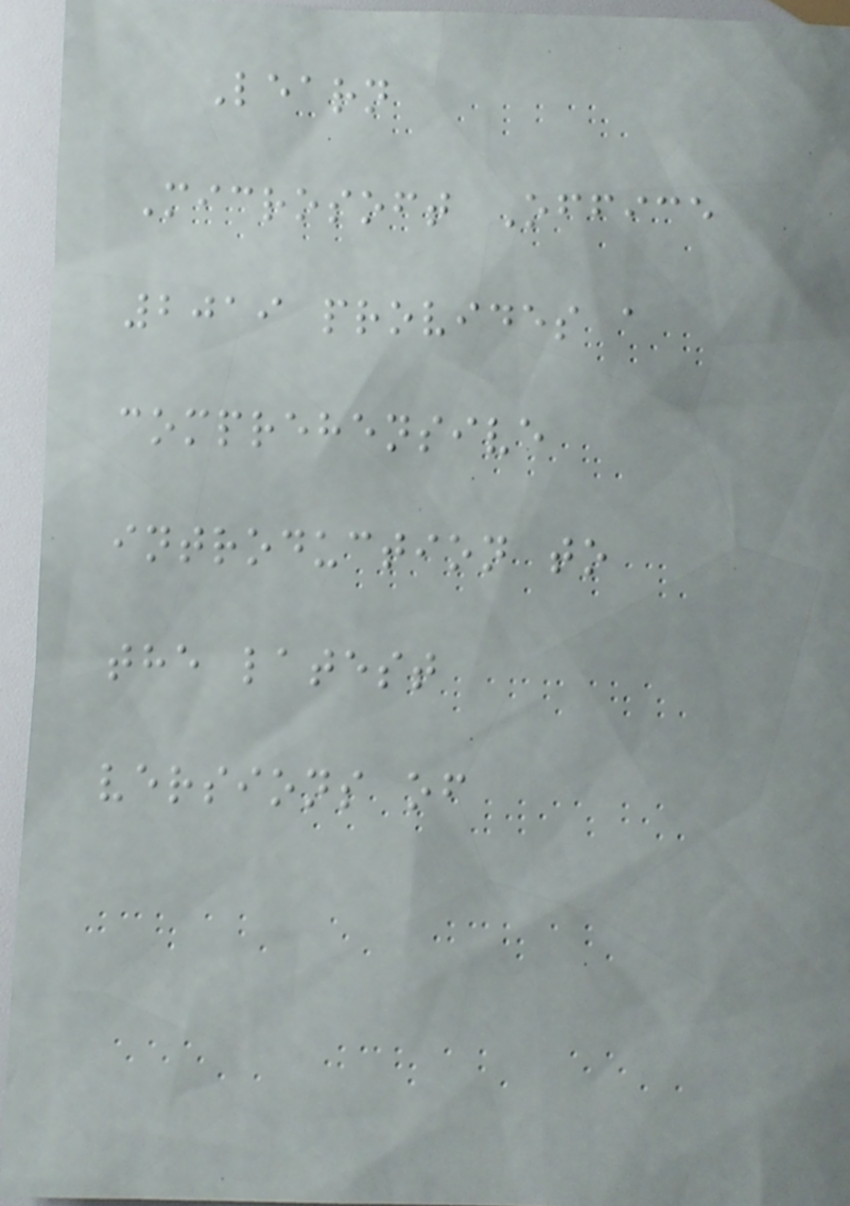Learn
Microsoft Office
2019 provides a
comprehensive
introduction to
the latest
versions of
